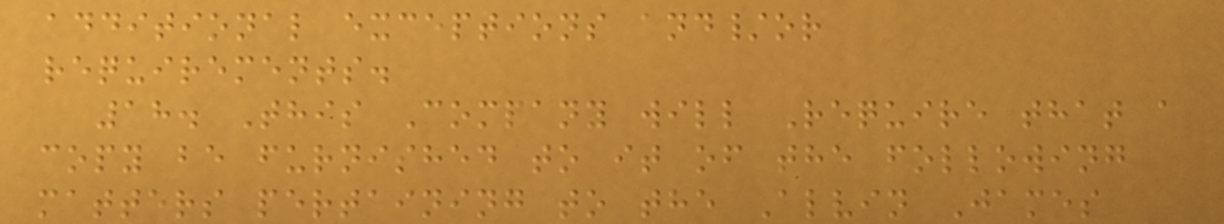additional exceptions and/or
requirements.
18. This Company will Require that a
copy be furnished to it of the following
matters pertaining to the Alvin James
